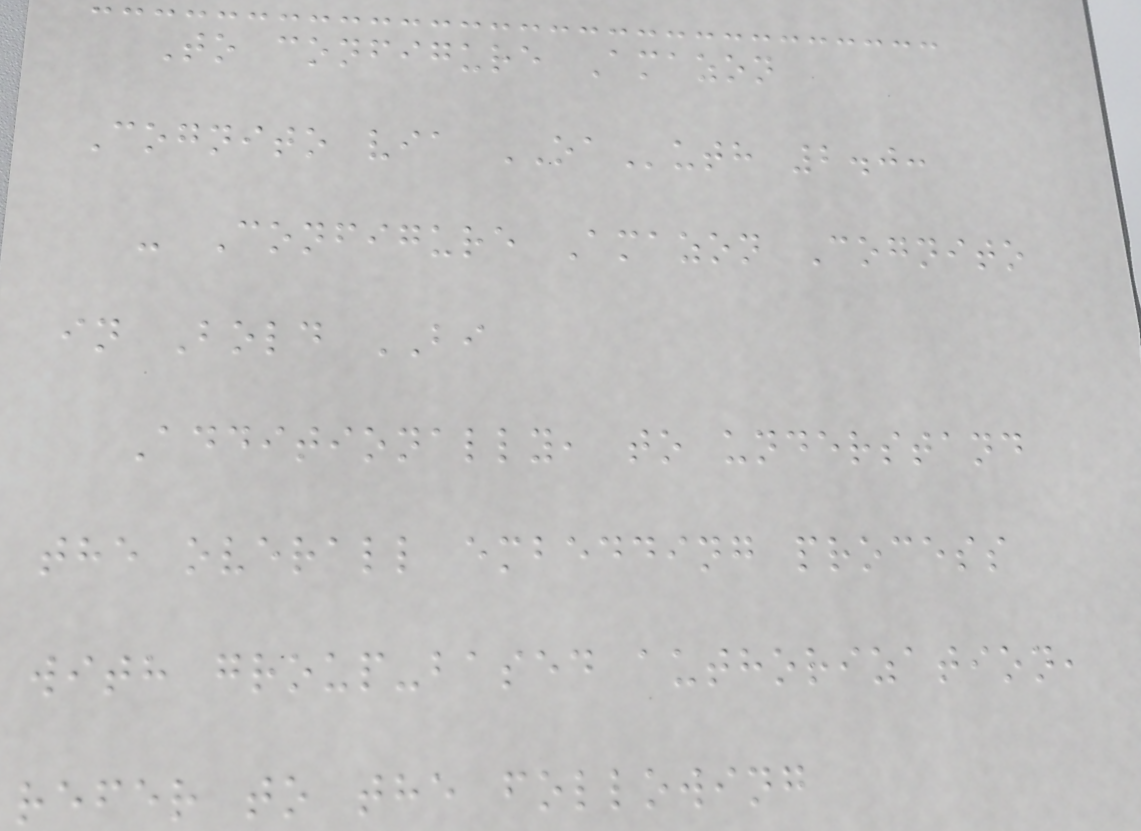To configure Amazon
Cognito via OAuth 2.0:
- Configure Amazon Cognito
in Bold BI
Additionally, to understand
the overall embedding process
with group-based authorization,
refer to the following
